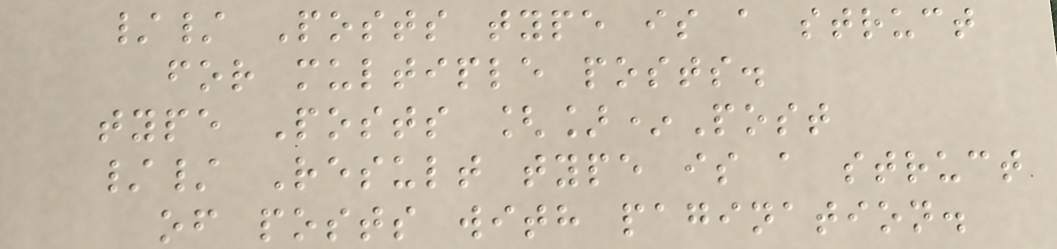// Posts type is a struct
for multiple posts.
type Posts []*Post
// Result type is a struct
of posts with pagination.
